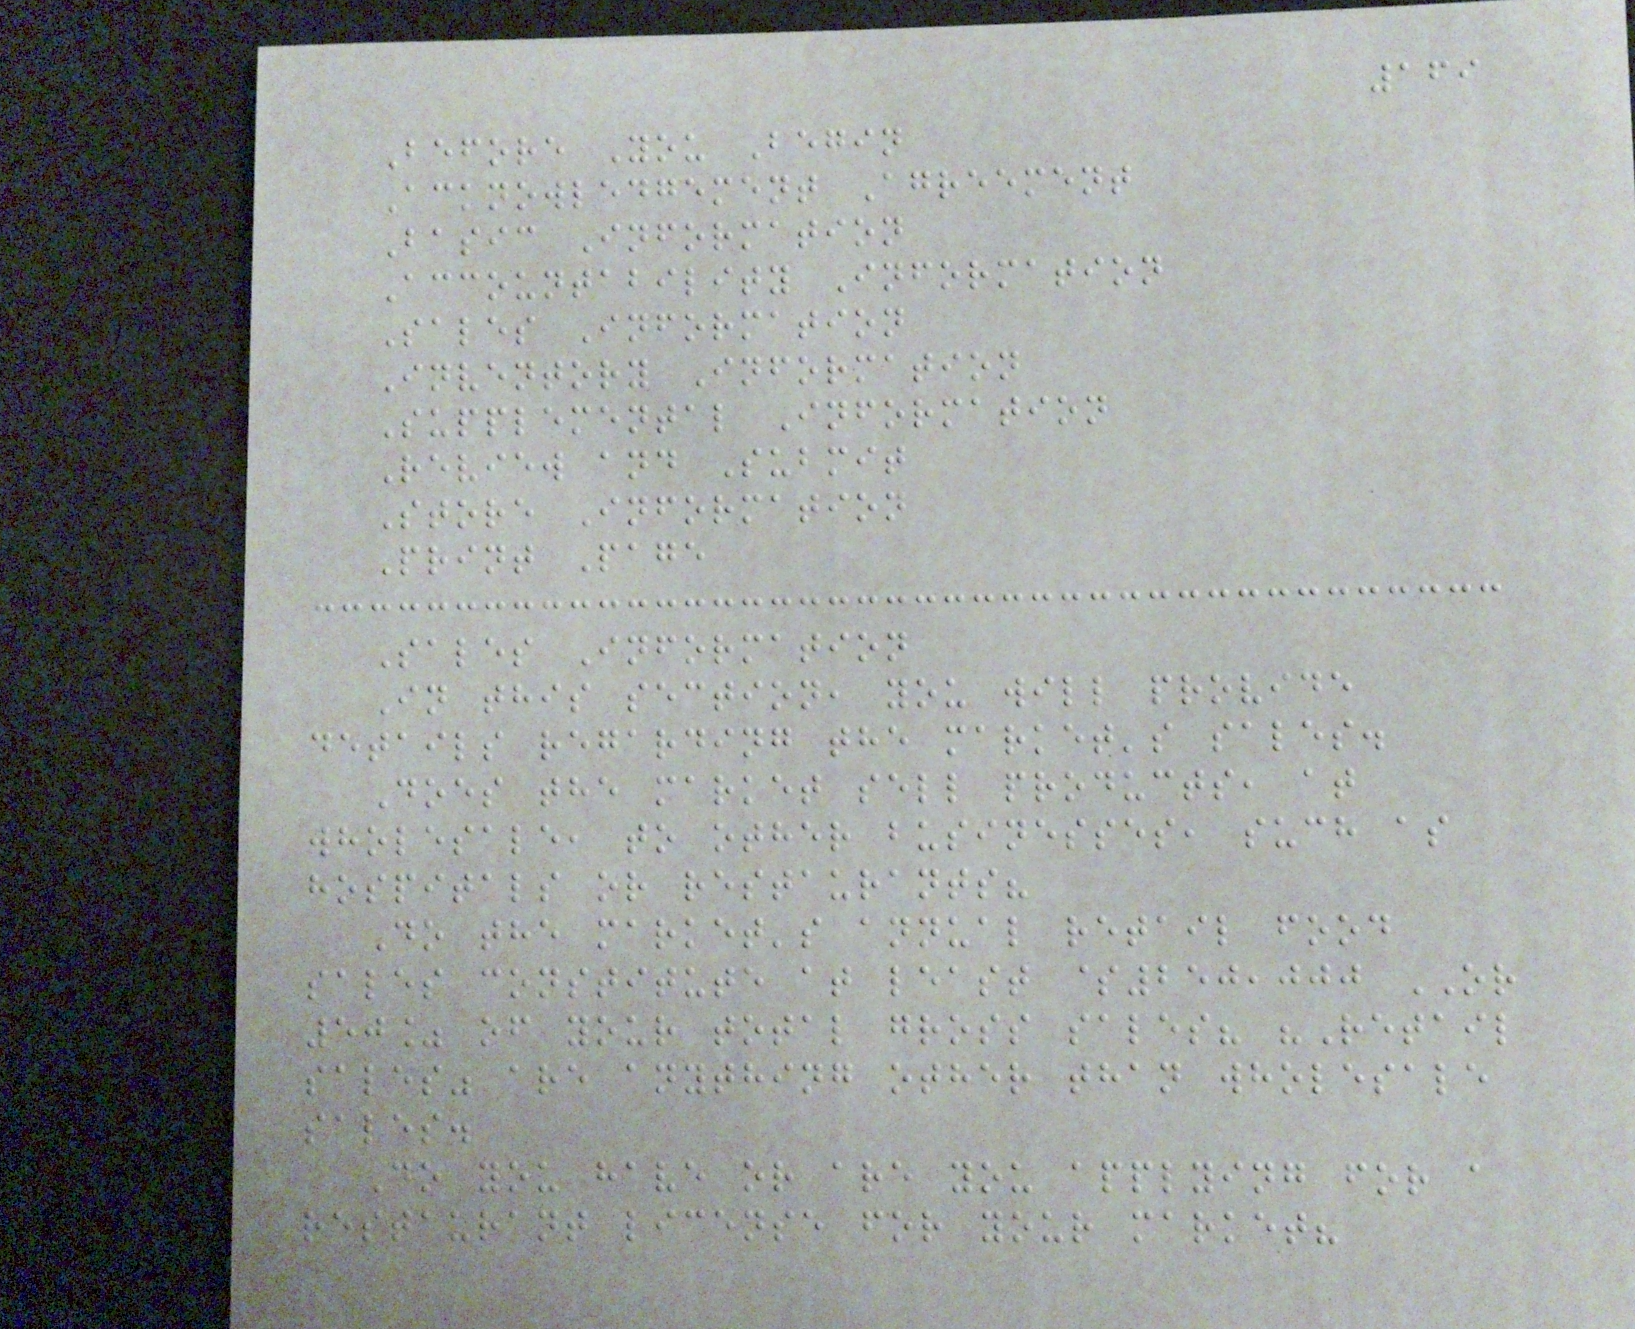169
Before You Begin
Acknowledgement Agreement
Basic Information
Accountability Information
Sales Information
Inventory Information
Supplemental Information
Review and Submit
Store Information
Print Page
Sales Information
In this section, you will provide
details regarding the market's sales.
Does the market sell products, at
wholesale, to other businesses, such as
hospitals or restaurants?
Do the market's annual retail food
sales constitute at least $250,000 OR
50% of your total gross sales? "Retail
sales" are anything other than wholesale
sales.
Do you have or are you applying for a
restaurant license for your market?
